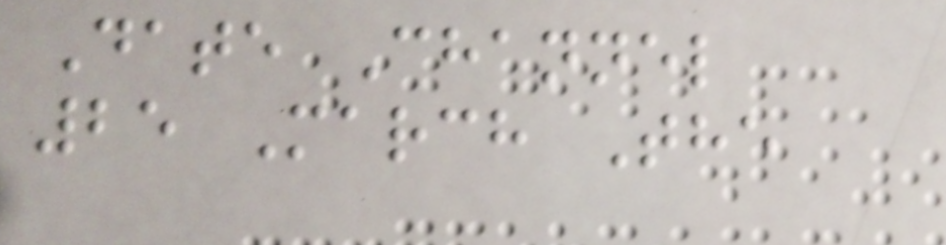Date Channel
25 March The
